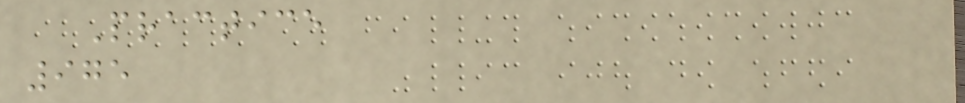Practice
975
